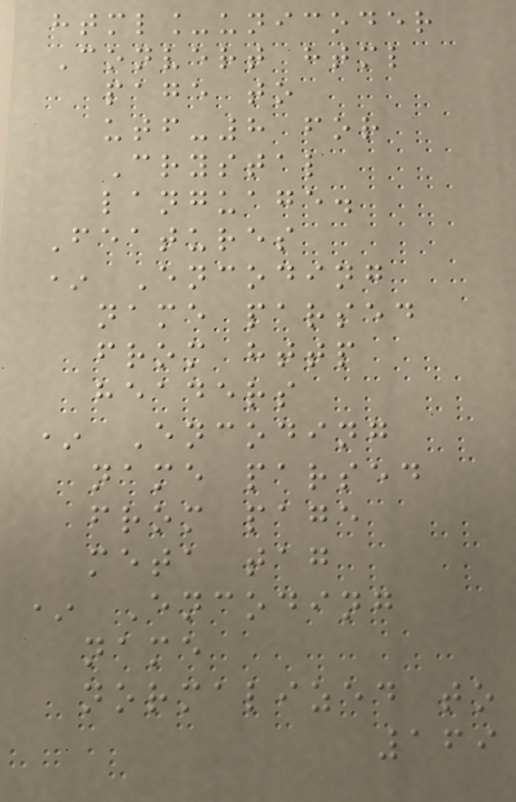html_unicoder
Convert html
page to
utf-8 for
Crystal
language.
Features
* Encoding
name parsed
from http
headers
* Encoding
name parsed
from page
meta tag
* Encoding
name
normalized to
169
